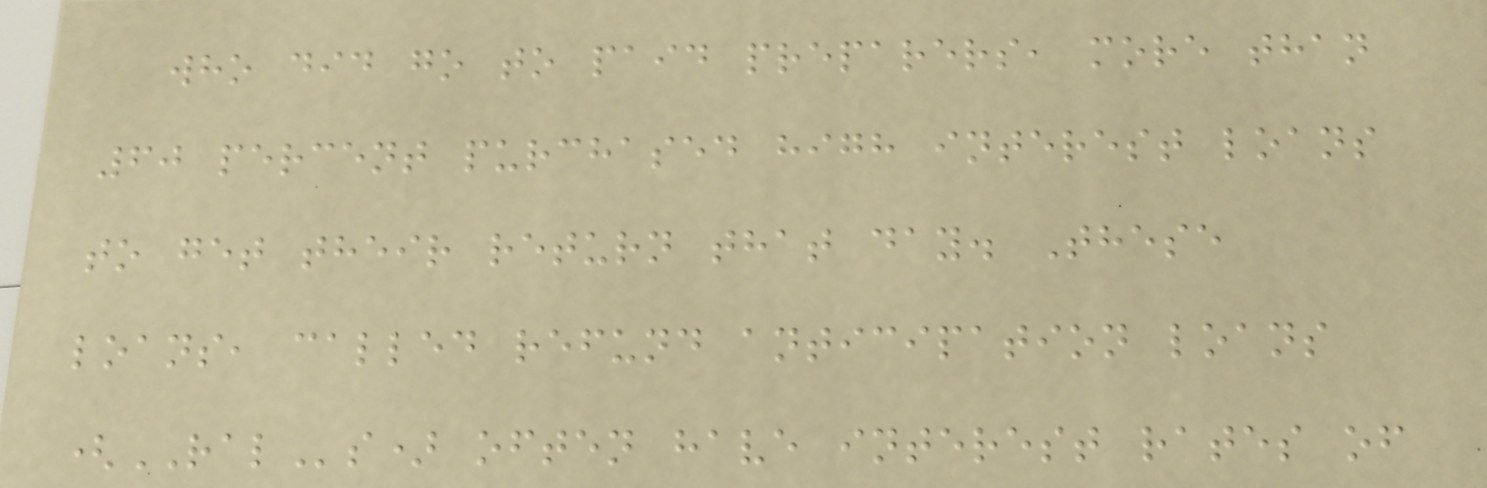who did go to paid preparers, more than
60 percent purchased high interest loans
to get their return that day. These
loans, called refund anticipation loans
(RALs) often have interest rates of
